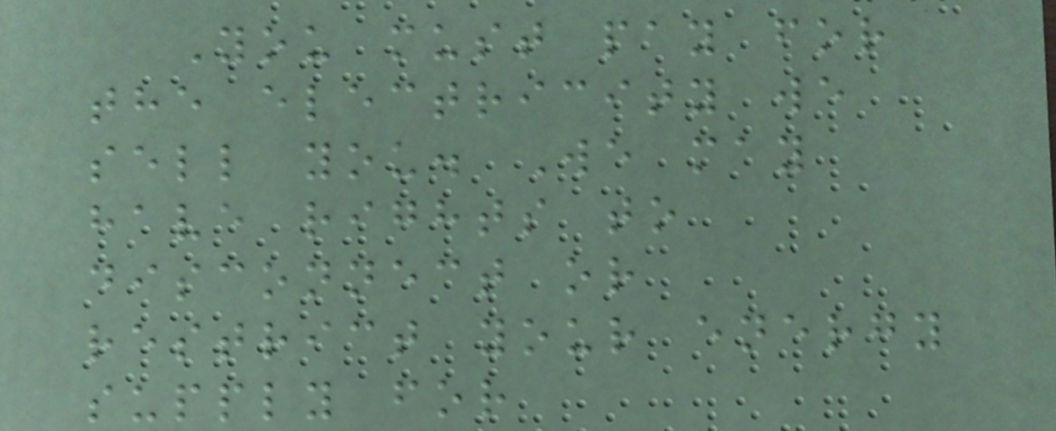You must pay for
the electricity we
sell you. We may
have rights to
disconnect or
restrict your energy
supply for
